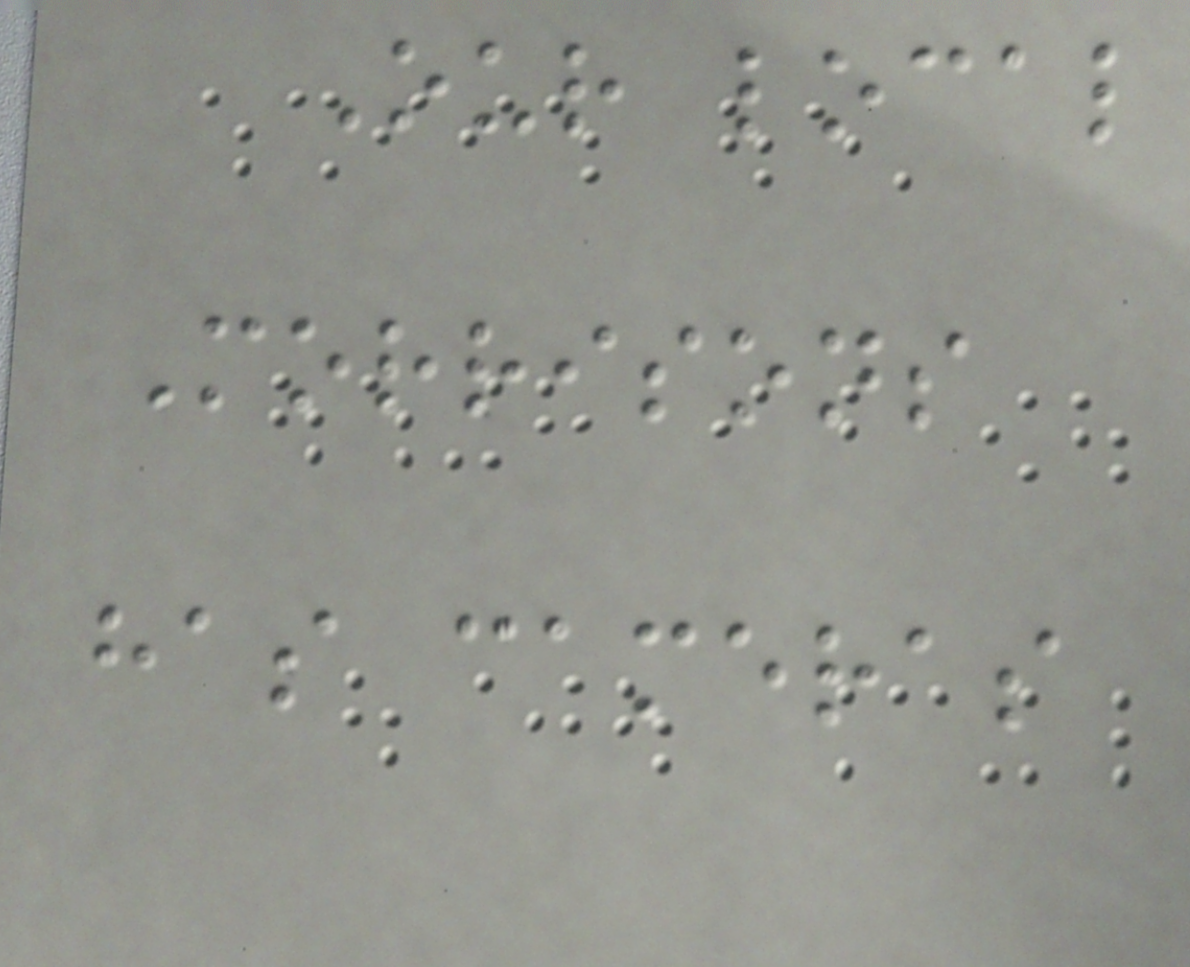Our local
Morrisons
has cameras
